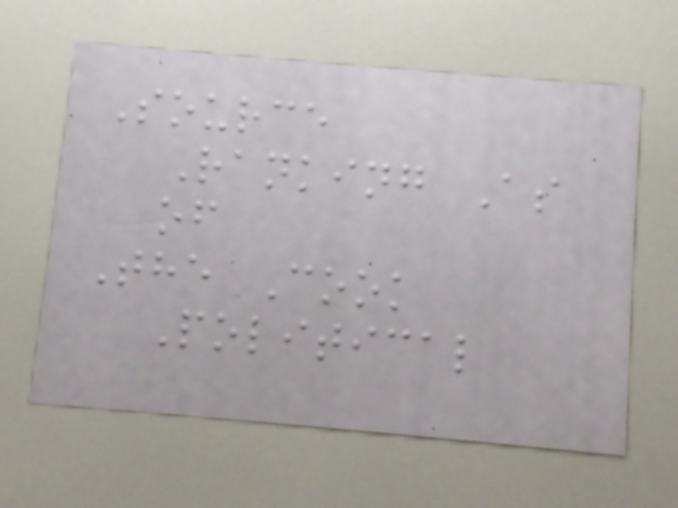Source
Ranking As
of
The Cook
Political
